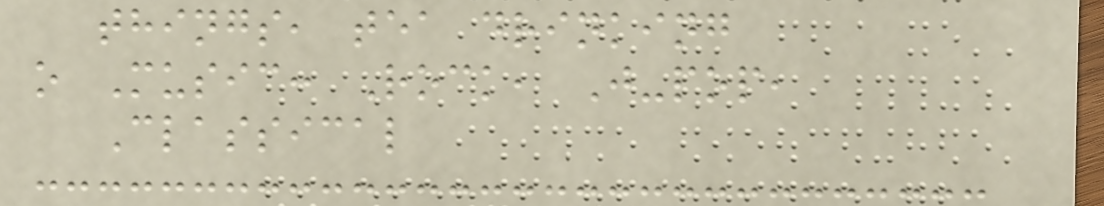things, tea drinking
o Music: Rock, J-pop,
Classical
